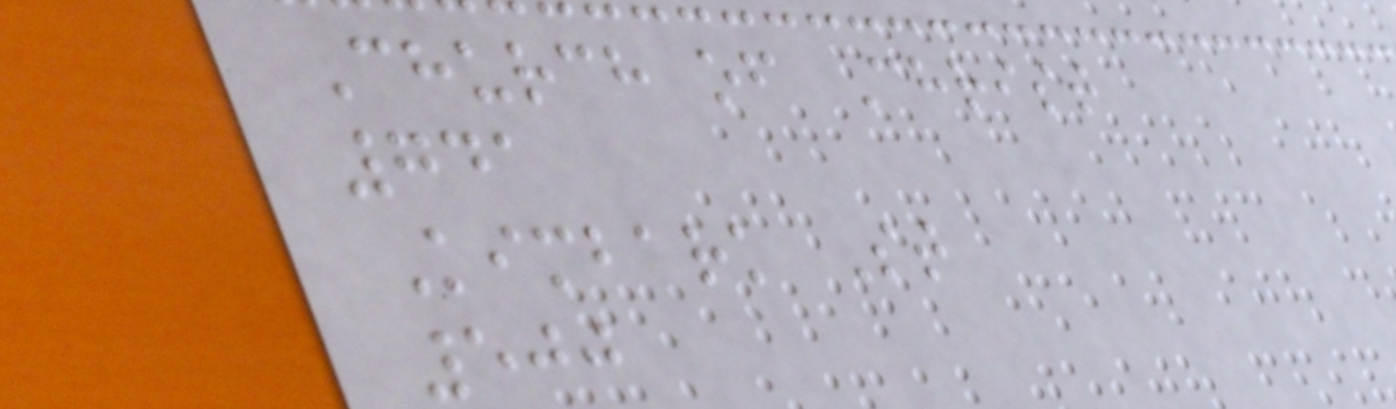Church of Christ
741
Kimbark St
500
